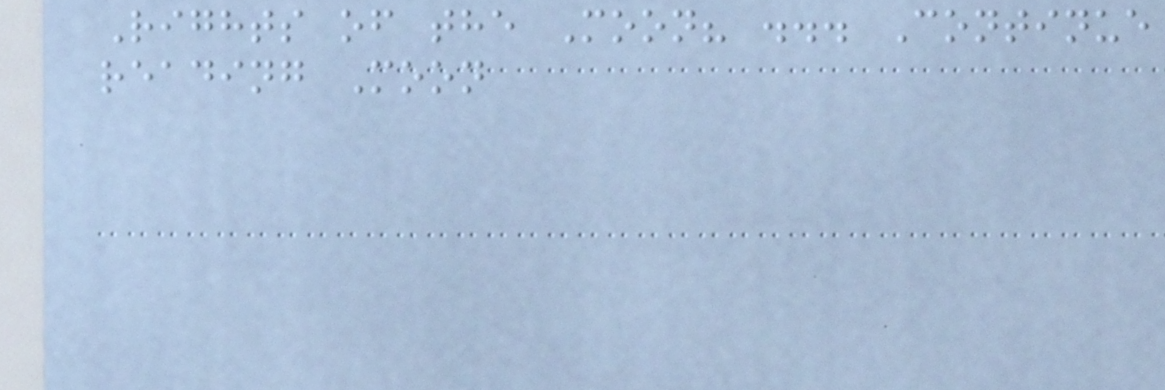Rights of the Moon? ... Continue
reading Moon
